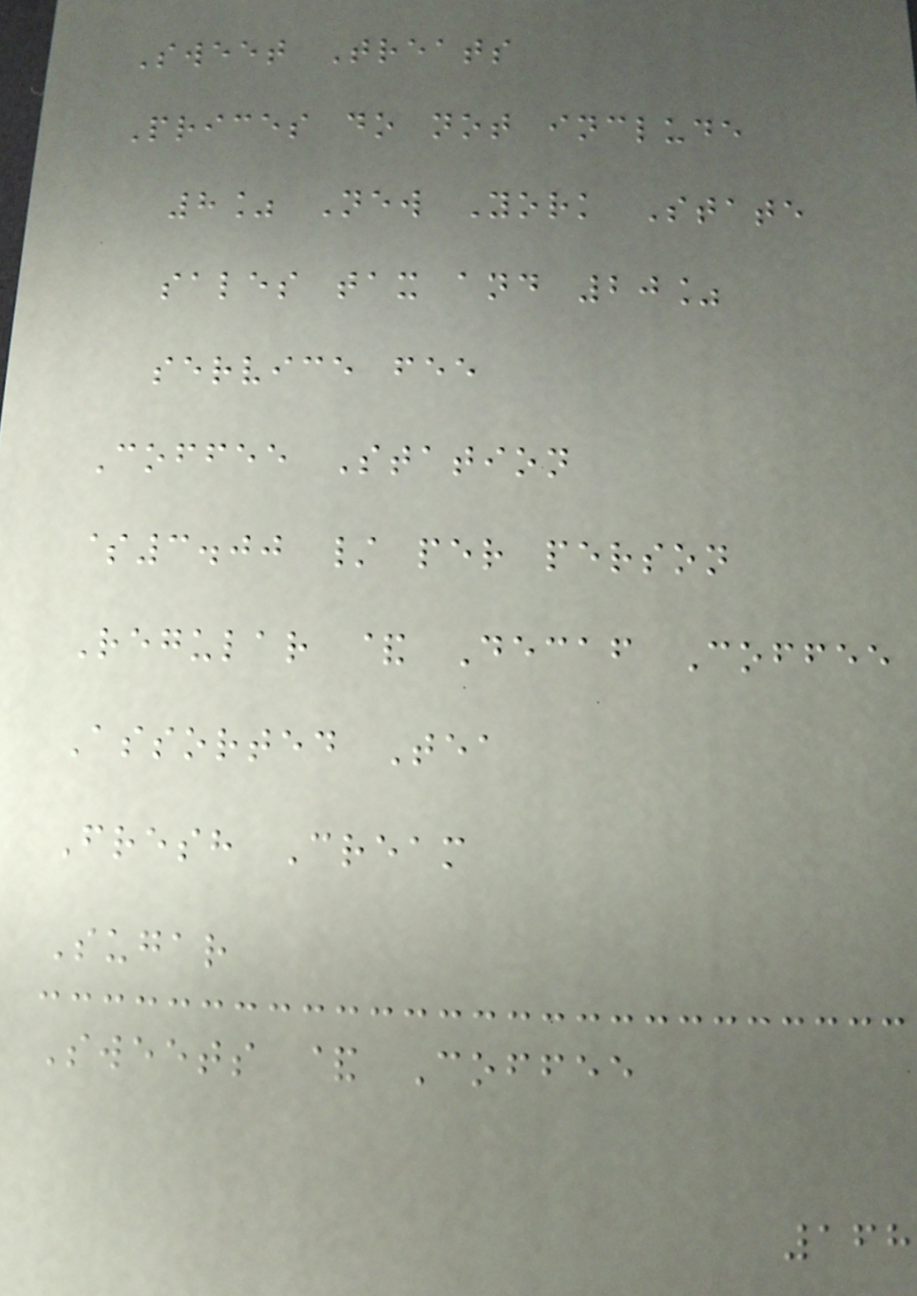Sweet Treats
Prices do not include
8% New York State
sales tax and 20%
service fee
Coffee Station
$3.00 / per person
Regular & Decaf Coffee
Assorted Tea
Fresh Cream
Sugar
Sweets & Coffee
168
